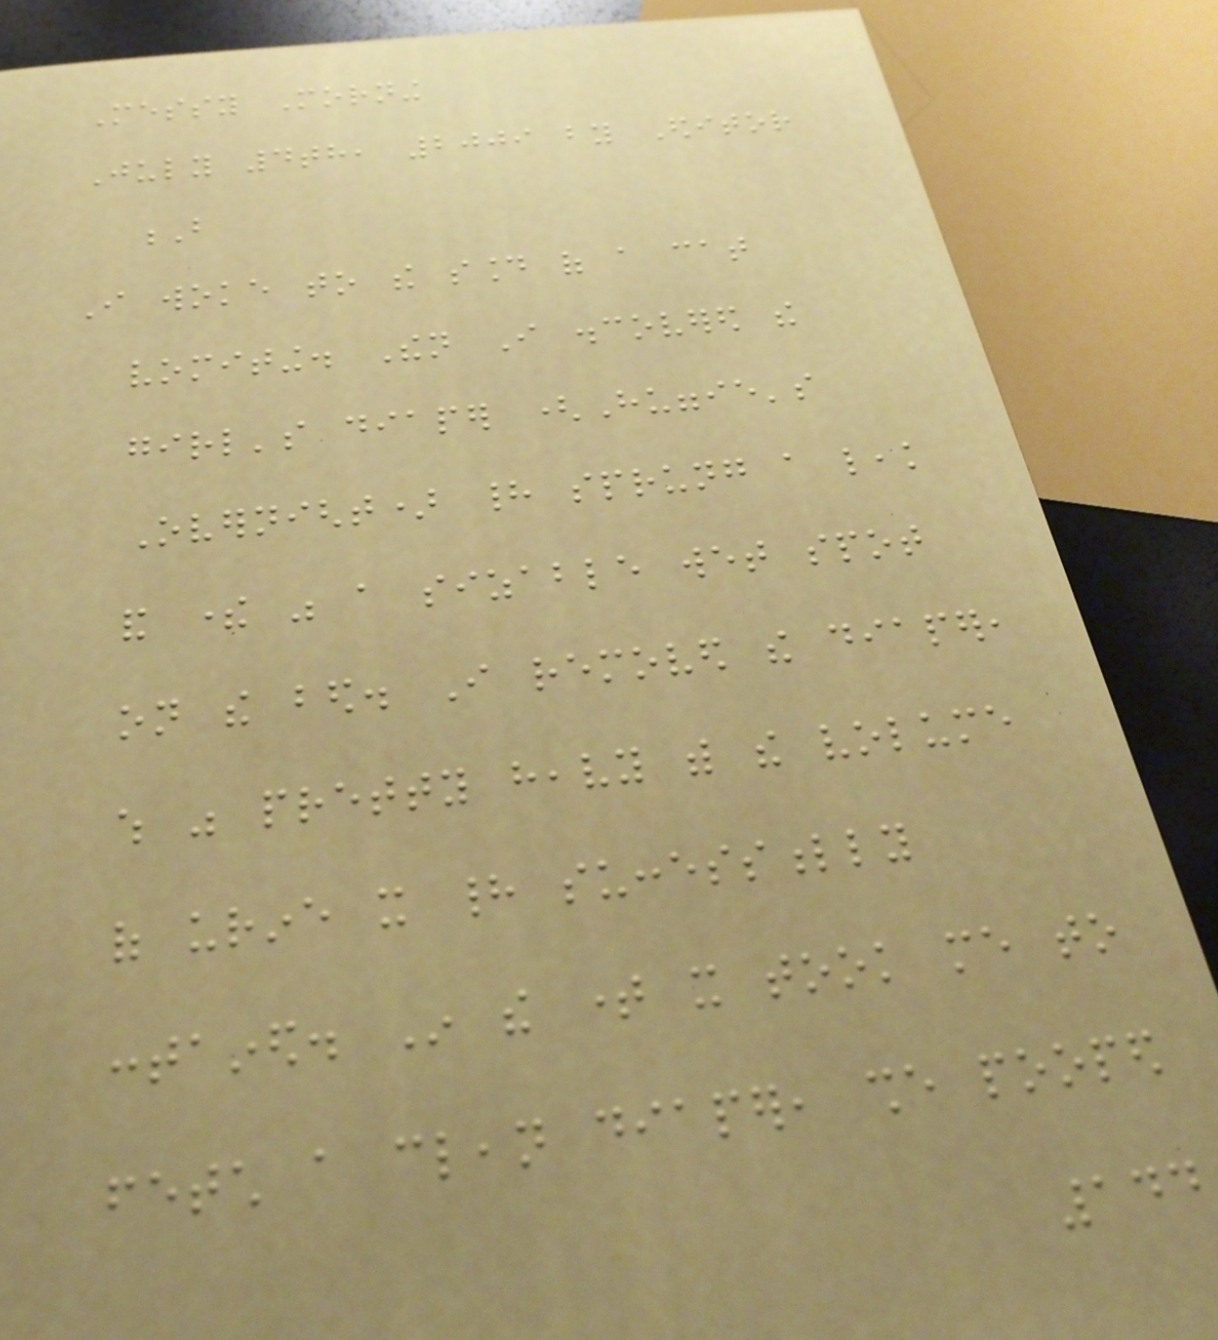Messy Morning
July 4th, 2009 by Editor
B
I woke to the sound of a cat
vomiting. Then I discovered the
girl's diaper (Huggie's
Overnight) had sprung a leak
and there was a sizable wet spot
on the bed. I removed the diaper,
which was pretty heavy with the volume
of urine it had successfully
contained. In the time it took me to
fetch a clean diaper, she pooped
144
